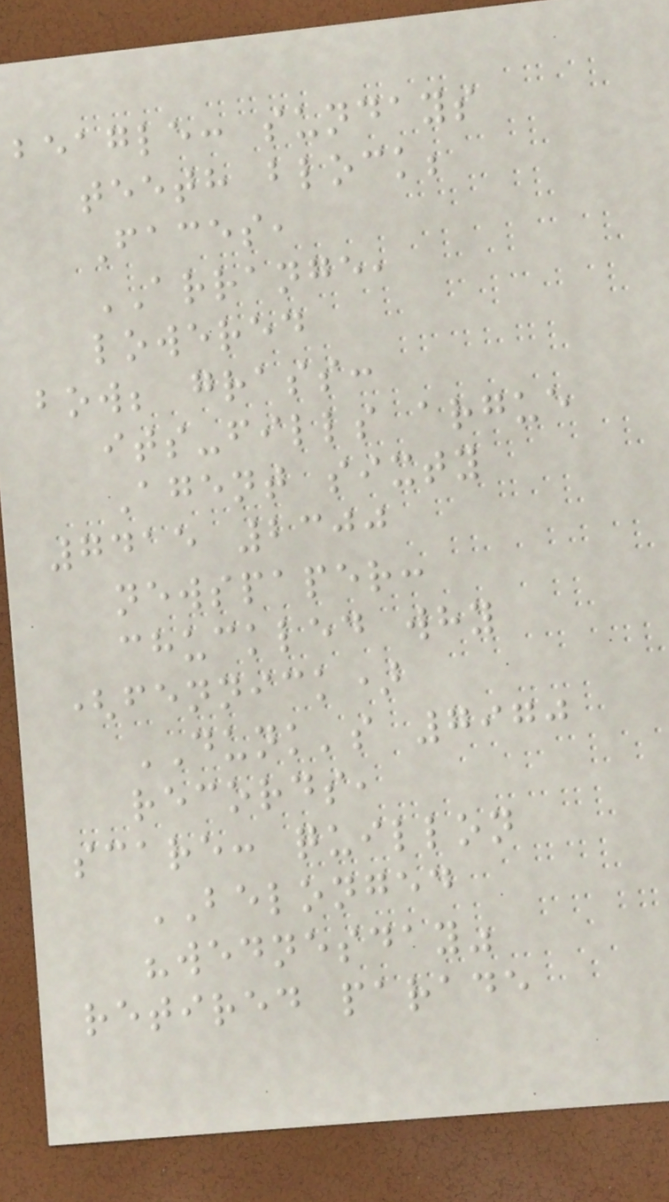beagle: sundays
teeth block;
Faces,
ARRANGE,
lowered
bow; grass:
its-fills argue
Agent sixty
7415 2300
newspaper:
chuckled why
(fennick)
DUNK's 7970
records,
scare: quillon
BELONGED
"wednesday"
retired parade
